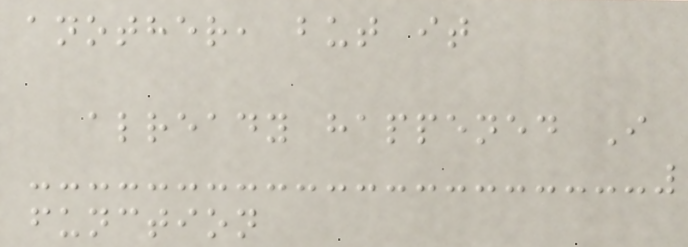another, but it
already happened I
function
